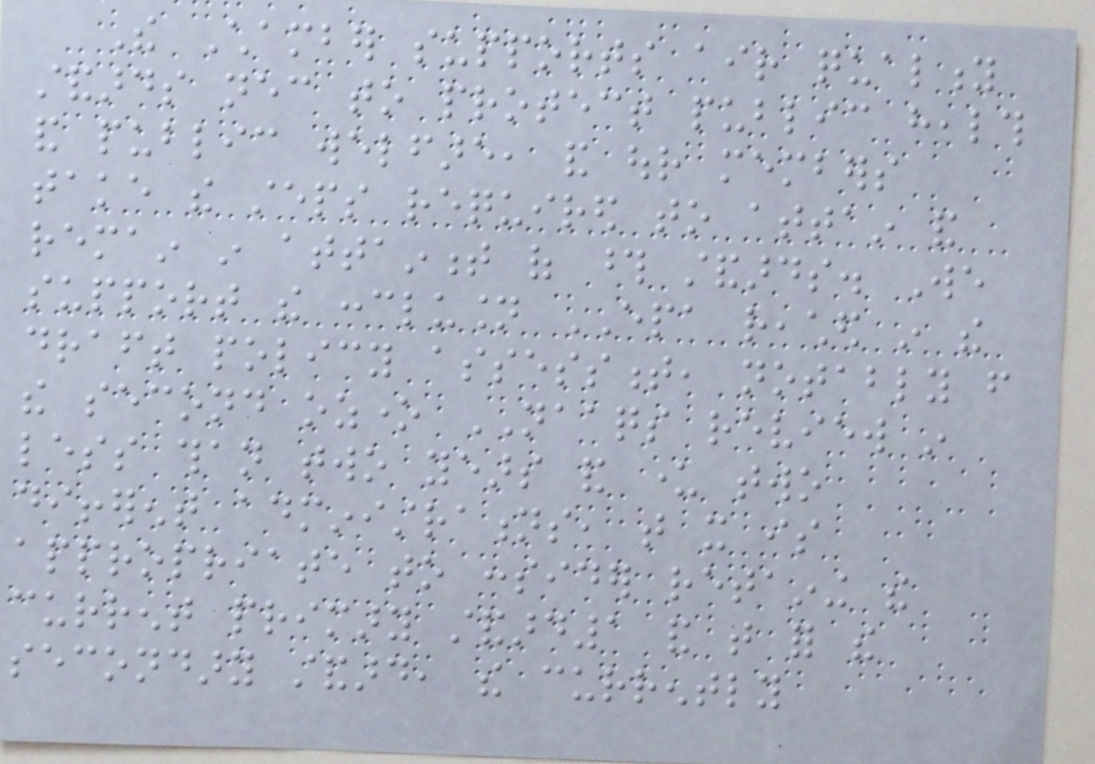The Chamber supports air quality
standards necessary to protect public health
and public welfare, and our members
take the steps required to attain and
remain in attainment of those standards. We
support the conclusion EPA reached in the
draft policy assessment, notably from
the second ozone NAAQS review in
less than two years and under two
different administrations, that it is
appropriate to consider retaining the
current primary standard1 and that for the
secondary standard, the currently
